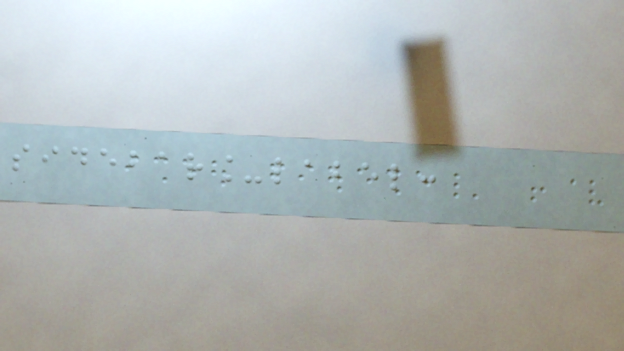sidebar_label:
